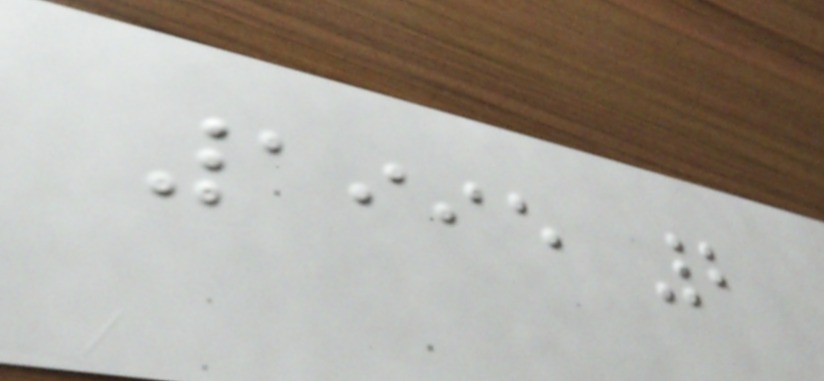1995 2
